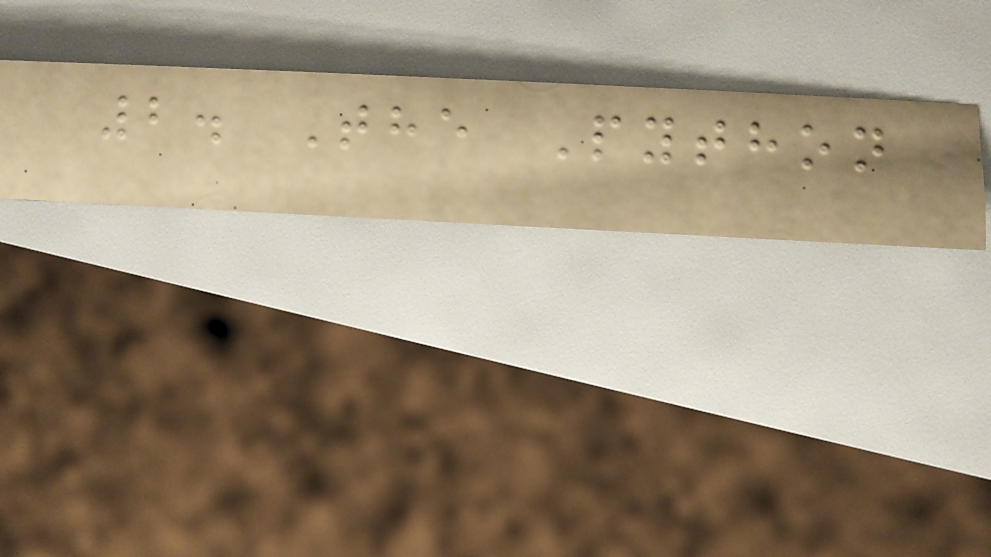2. The Python
